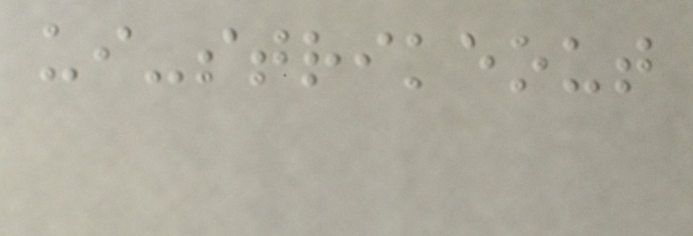ui-strikeout
